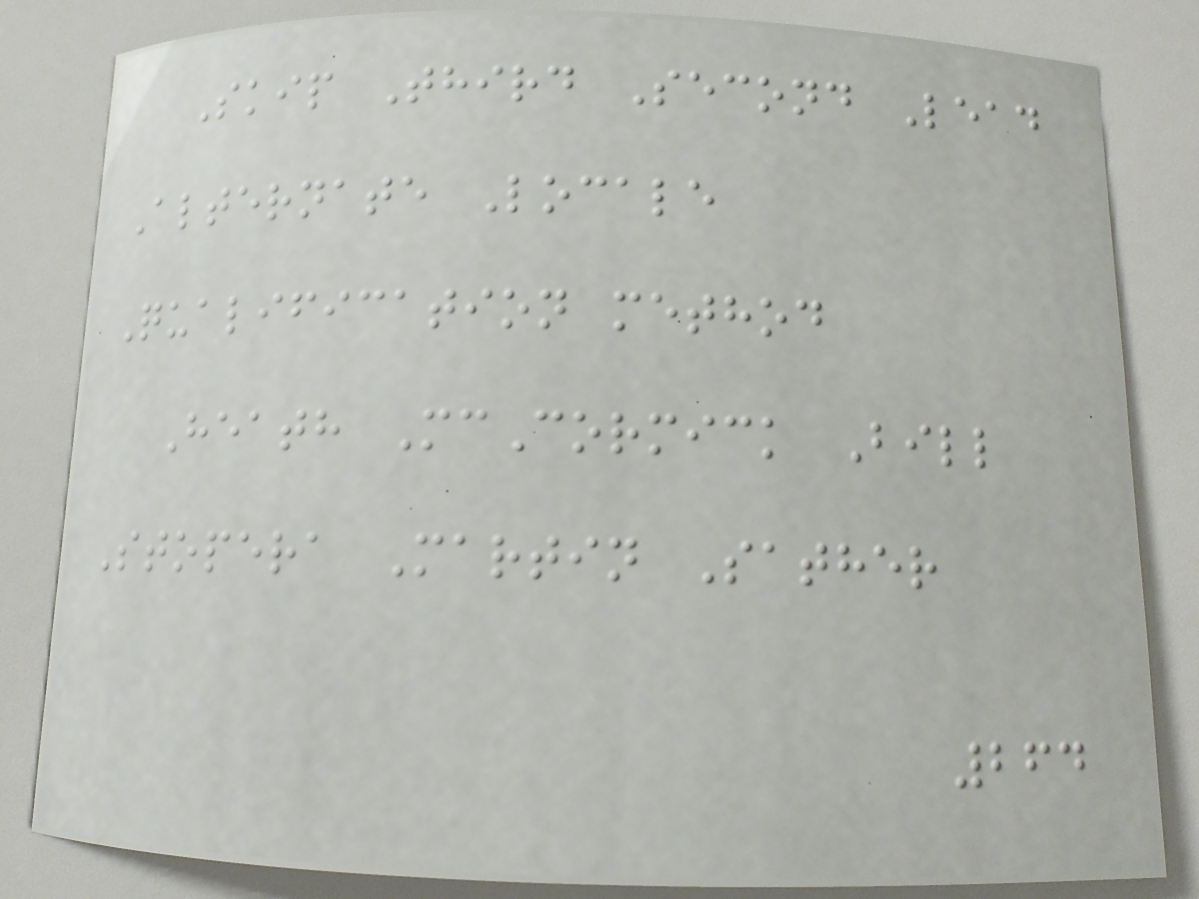Skip Third Second Lead
Alternate Locale
Qualification method
Heath McCormick Bill
Stopera Martin Sather
264
